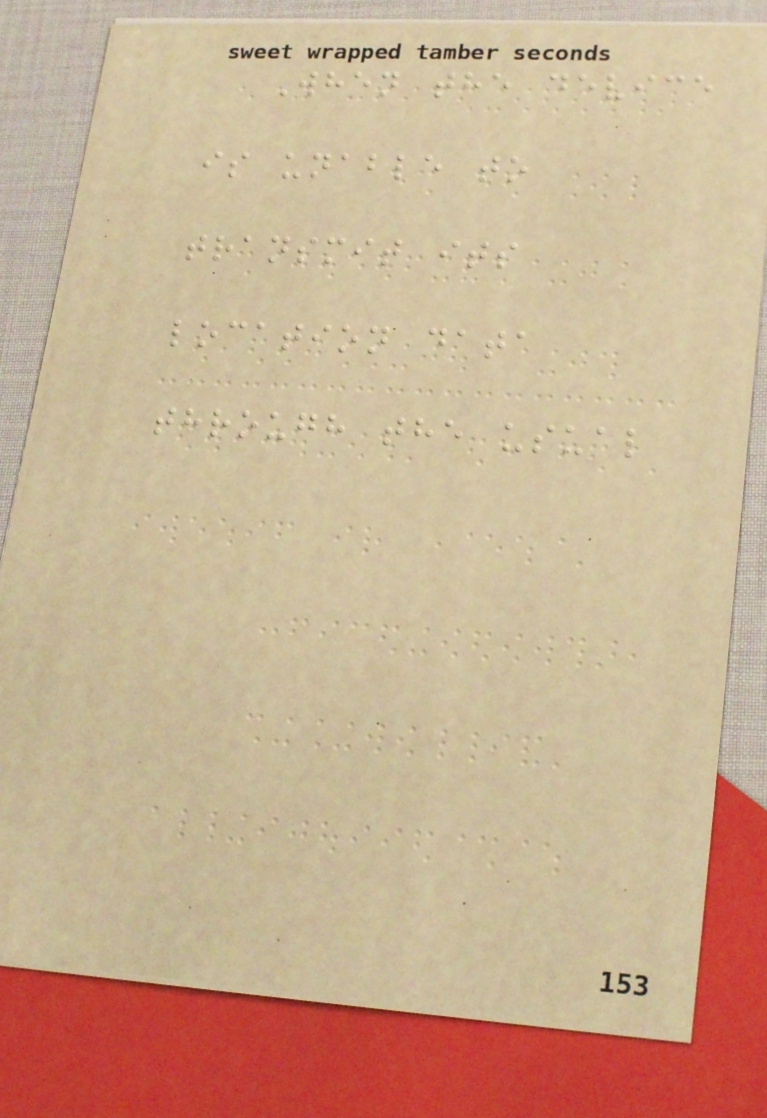When the device
is unable to
transmit its
location data
through the usual
